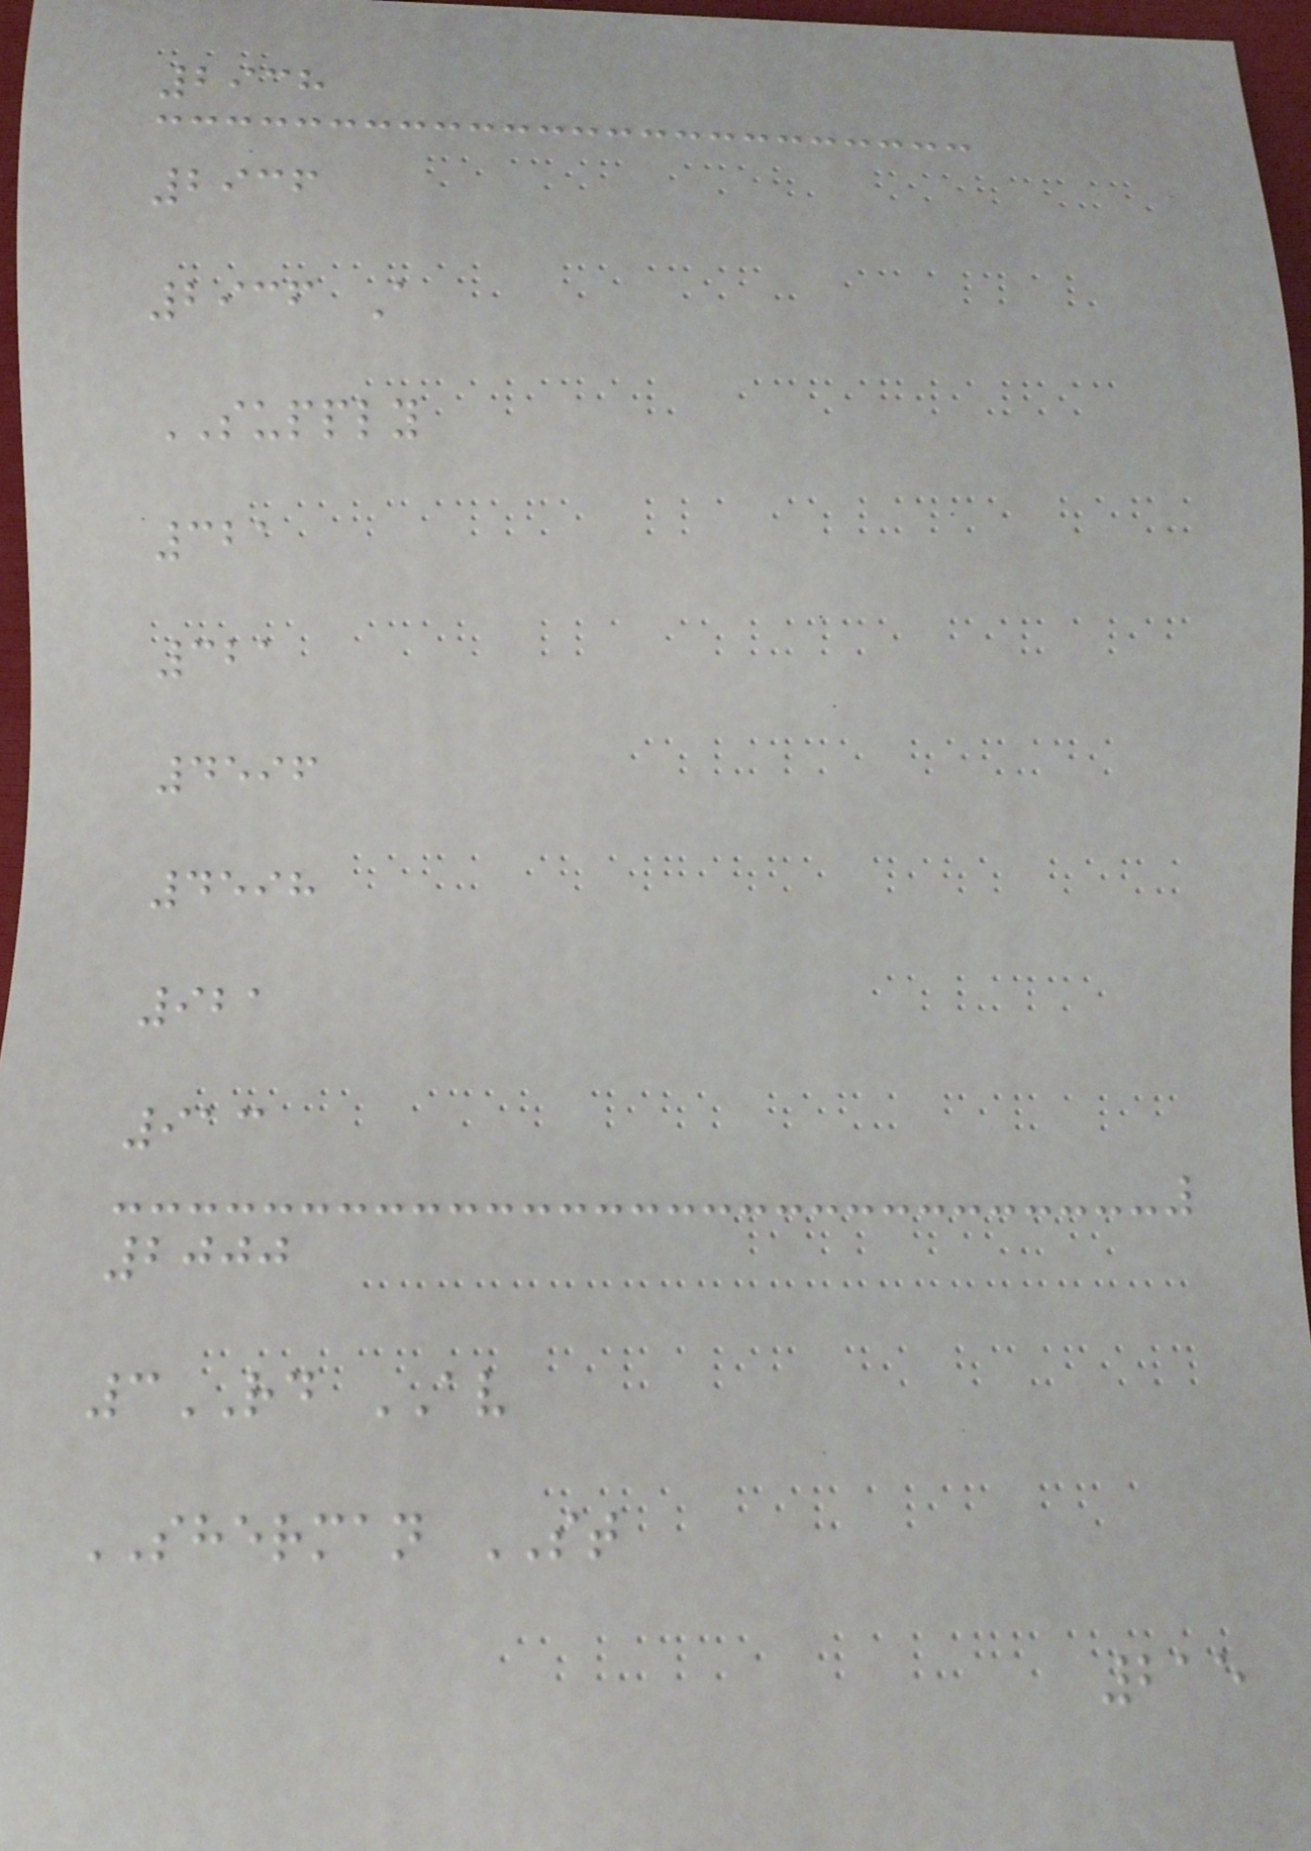2938
2936
2936 A
SUPPLY
321
321
4596
4598
921
913
2000
3RD AV
SHERMAN ST
215
